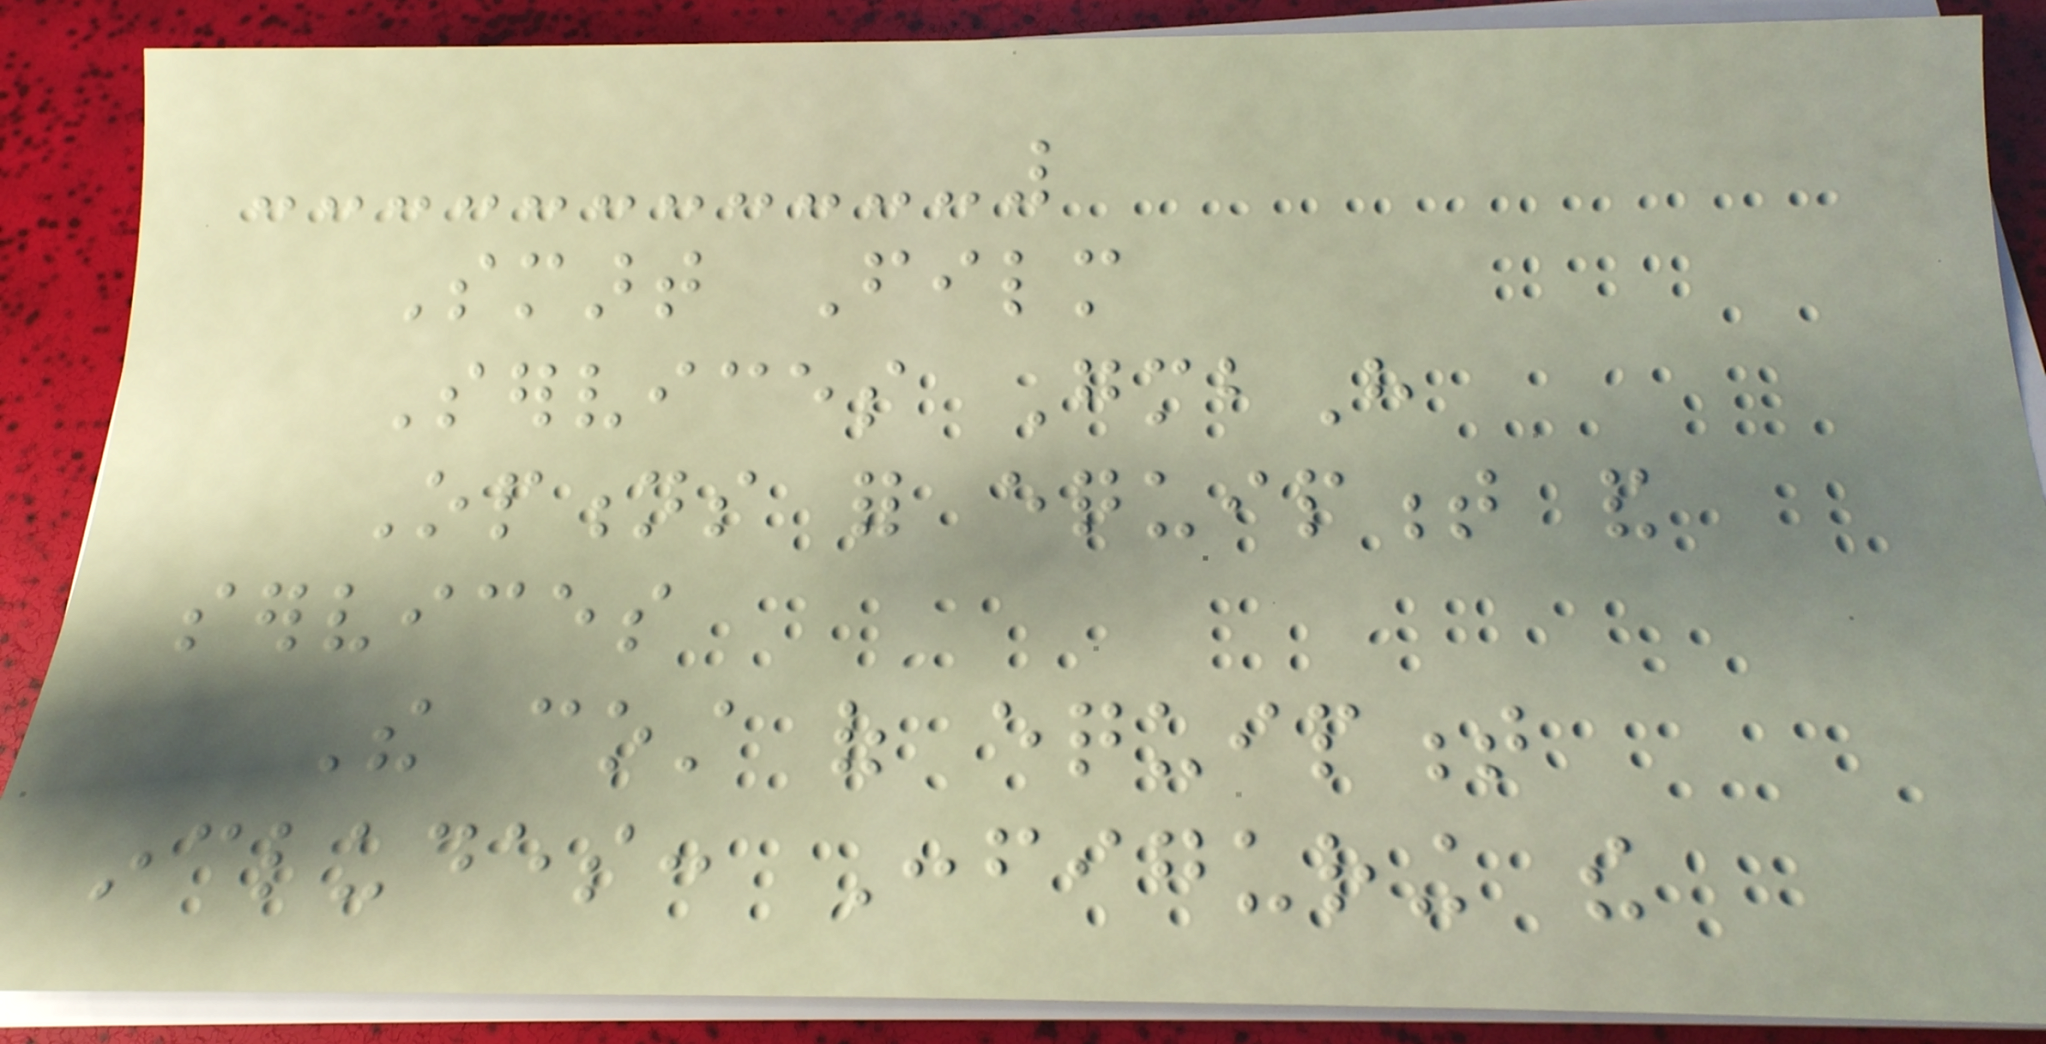Smart Film
Services GmbH
Options for equipment and
services
The cost of equipment
includes: Configuring the
